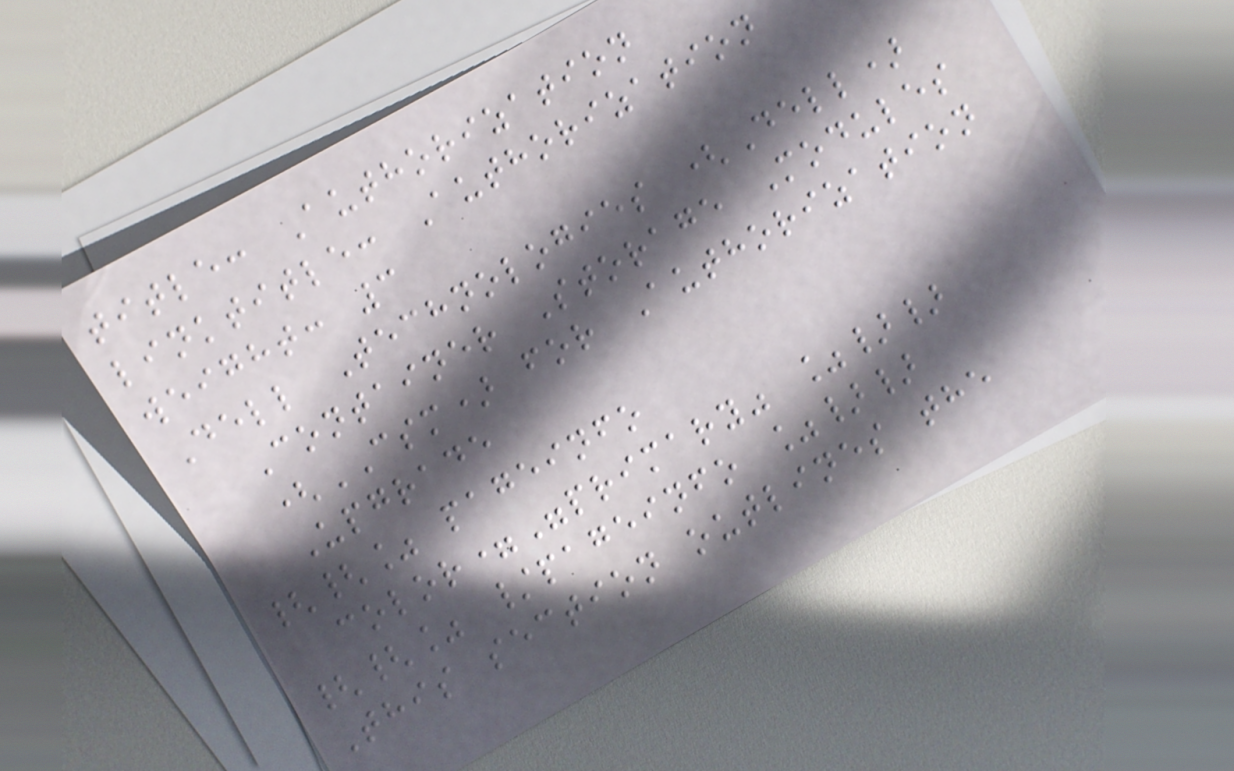title: Authorization
linktitle: Authorization
weight: 3
Dell Technologies (Dell)
Container Storage Modules
(CSM) for Authorization
Upgrade
{{% pageinfo
color="primary" %}}
{{% /pageinfo %}}
This section outlines the
